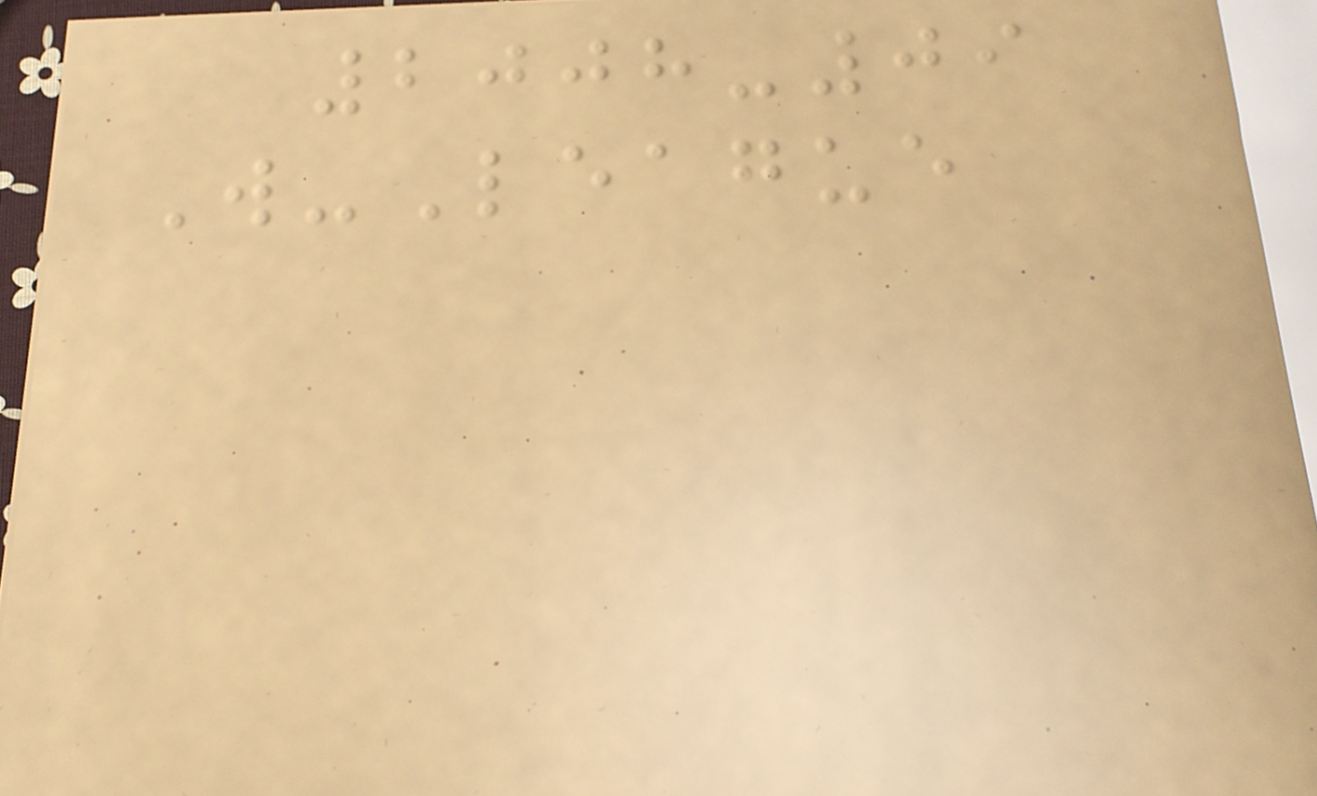2008-09
W-League
